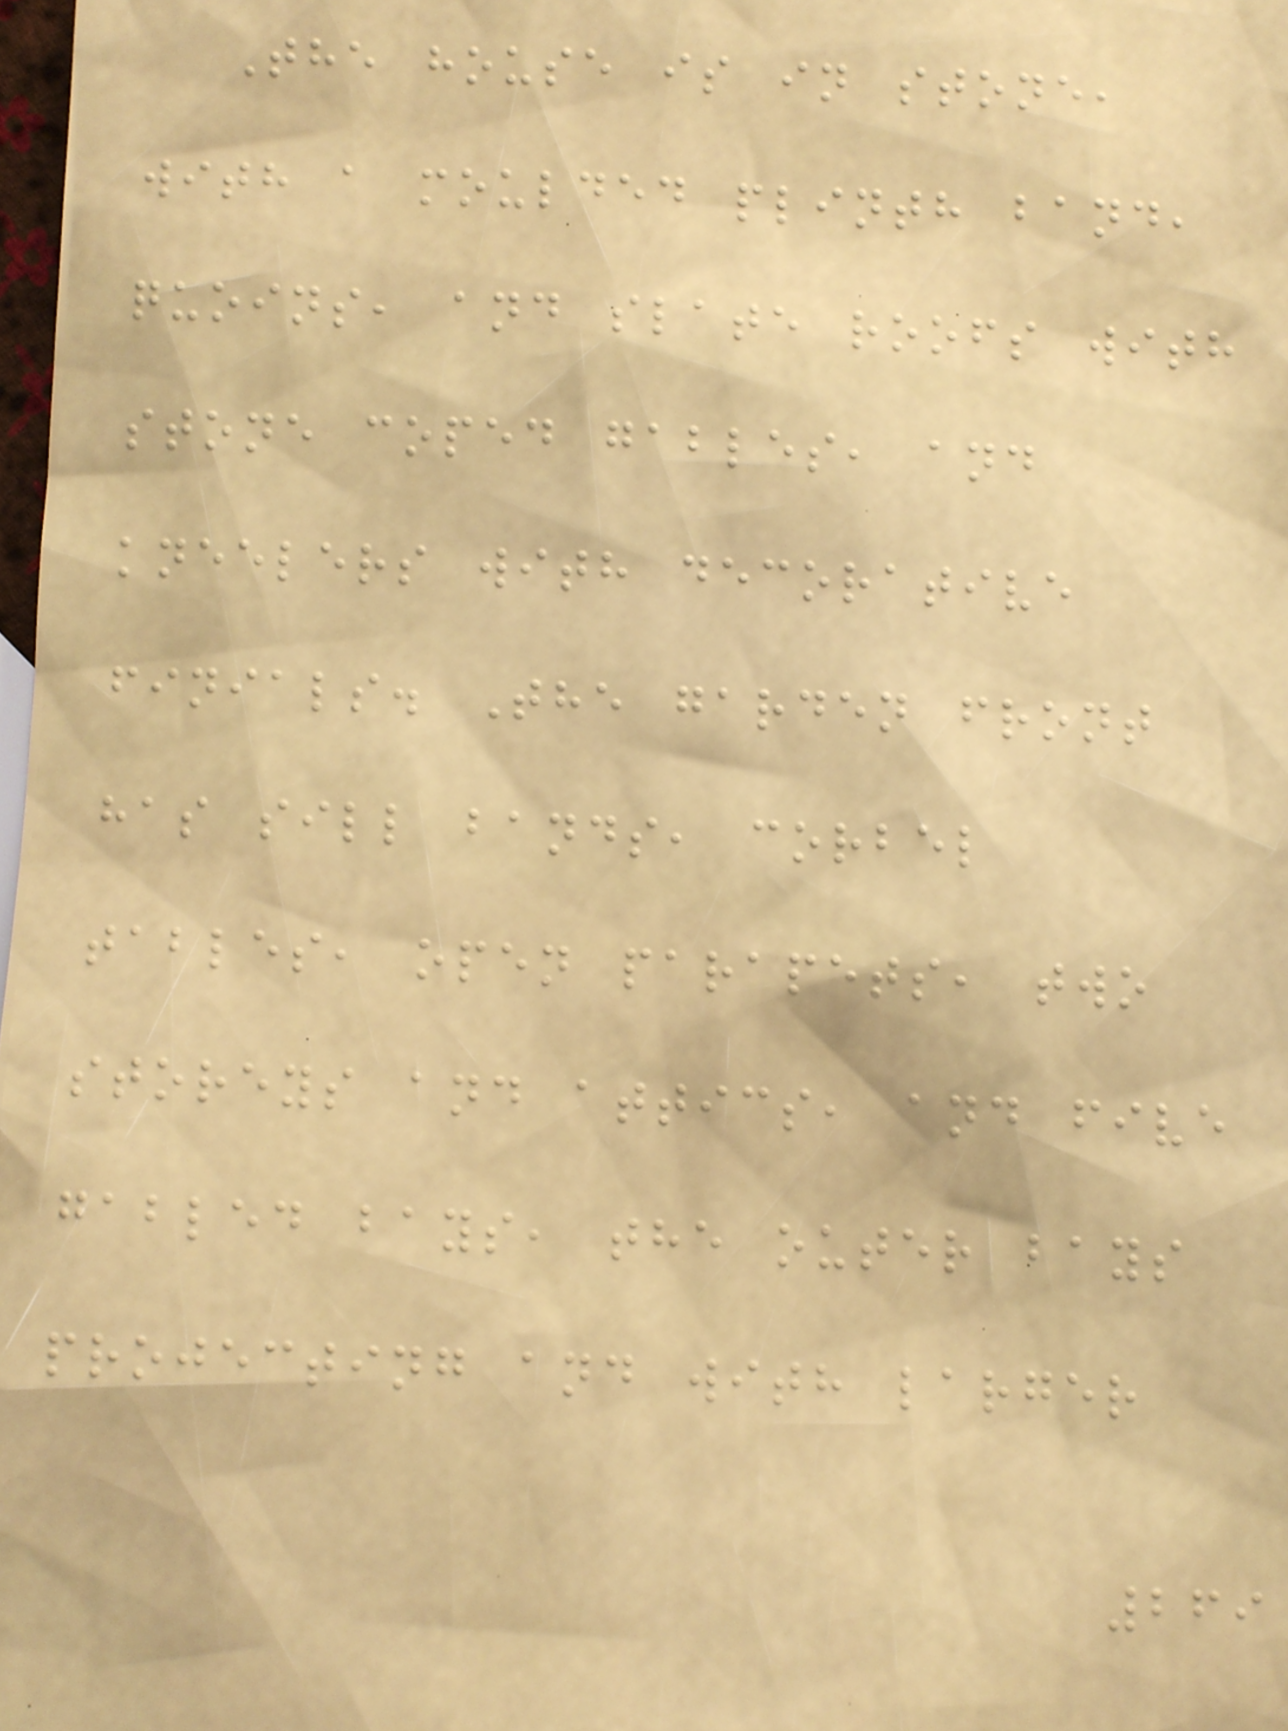The house is in stone,
with a moulded plinth band,
quoins, and slate roofs with
stone coped gables, and
kneelers with decorative
finials. The garden front
has sill bands, corbel
tables, open parapets, two
storeys and attics, and five
gabled bays, the outer bays
projecting and with larger
269
